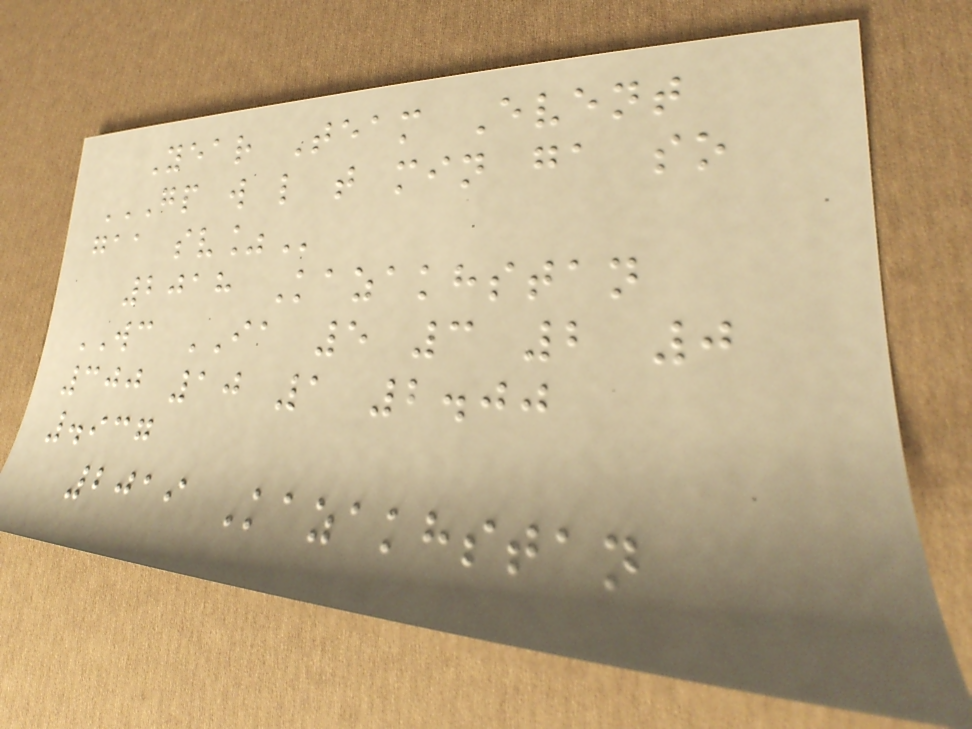Year Team Event
GP W L T MIN GA SO
GAA SV%
2018 Kazakhstan
WC IA 5 3 2 0
300 10 1 2.00
.937
2019 Kazakhstan
